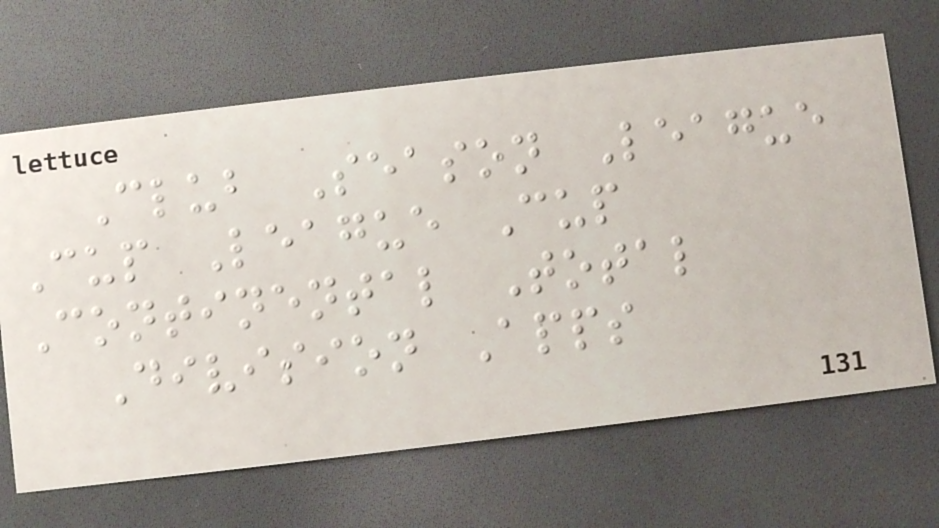Club Season League
Cup League Cup
Continental Total
Division Apps
